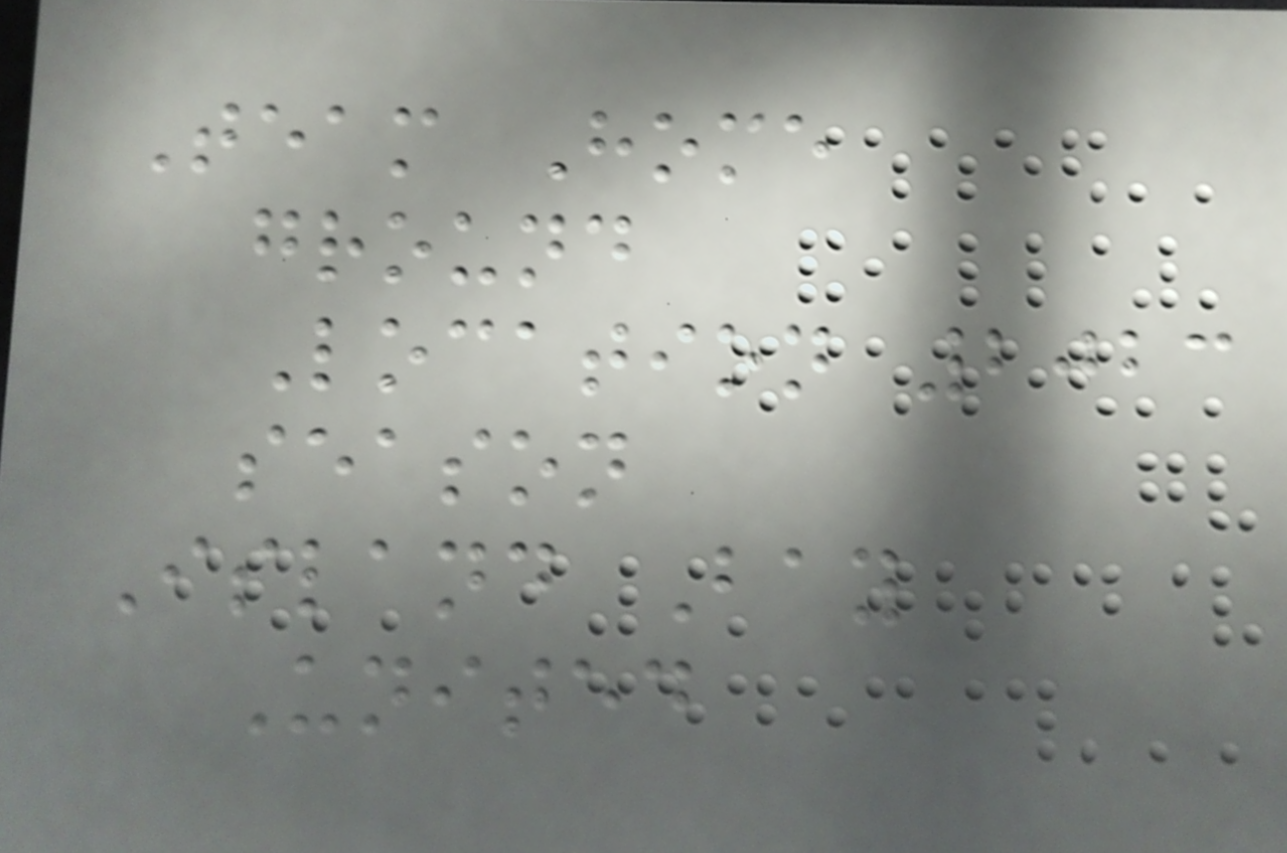Team Home
ground
Location 2023
season
Island Bay
United
